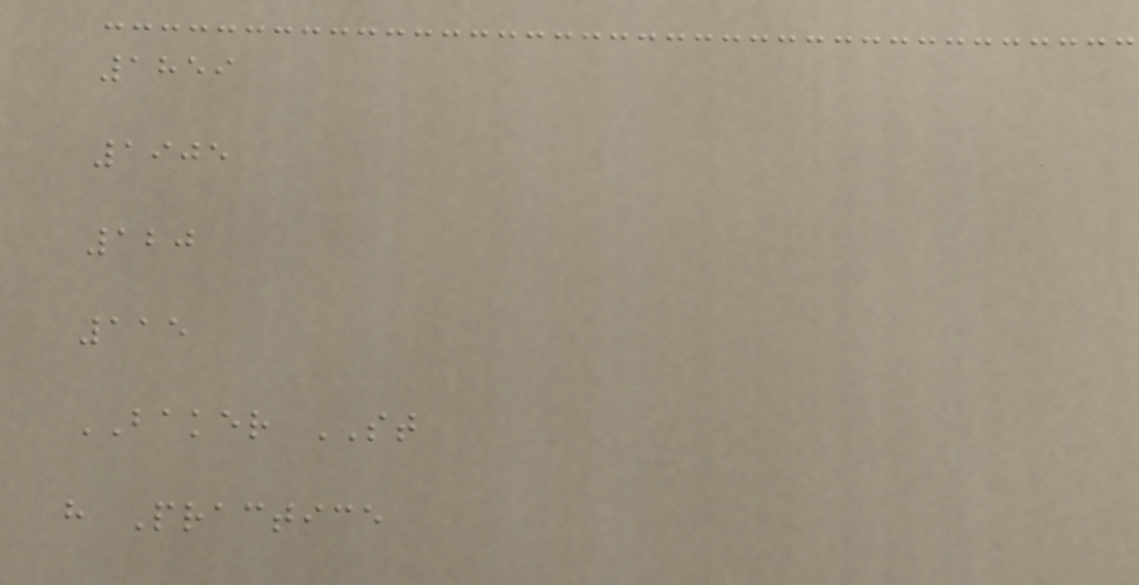1859
1905
120
115
BAKER ST
h Practice
